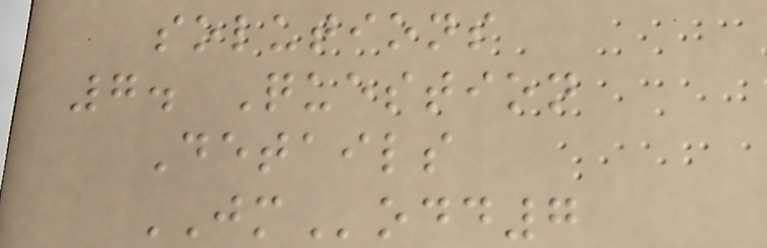solutions
7. Question
Details
JModd7
